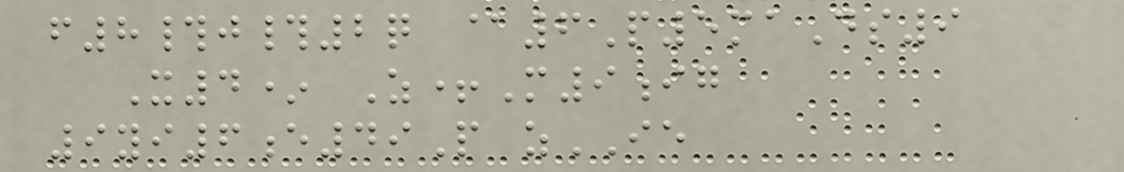f8#j#2q @6P5maDs9
X4* Z+M9ig
9yi6e49P zIE
